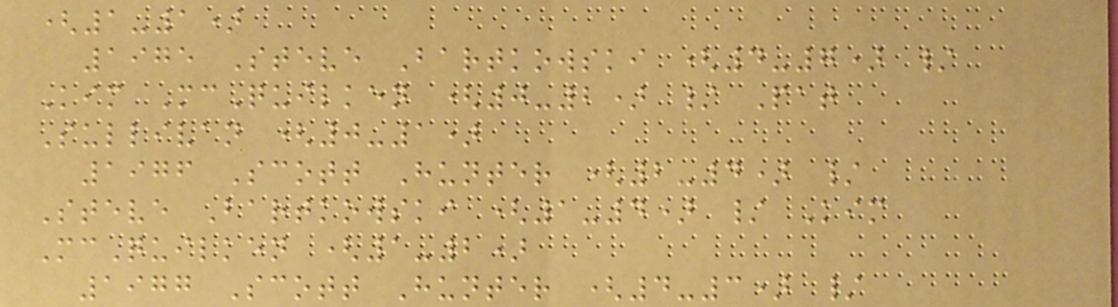(1-1)
1975 Steve Bartkowski (4-7) /
Kim McQuilken (0-2) / Pat
Sullivan (0-1)
1976 Scott Hunter (2-4) /
Steve Bartkowski (1-4) / Kim
McQuilken (1-2)
1977 Scott Hunter (4-3) /
